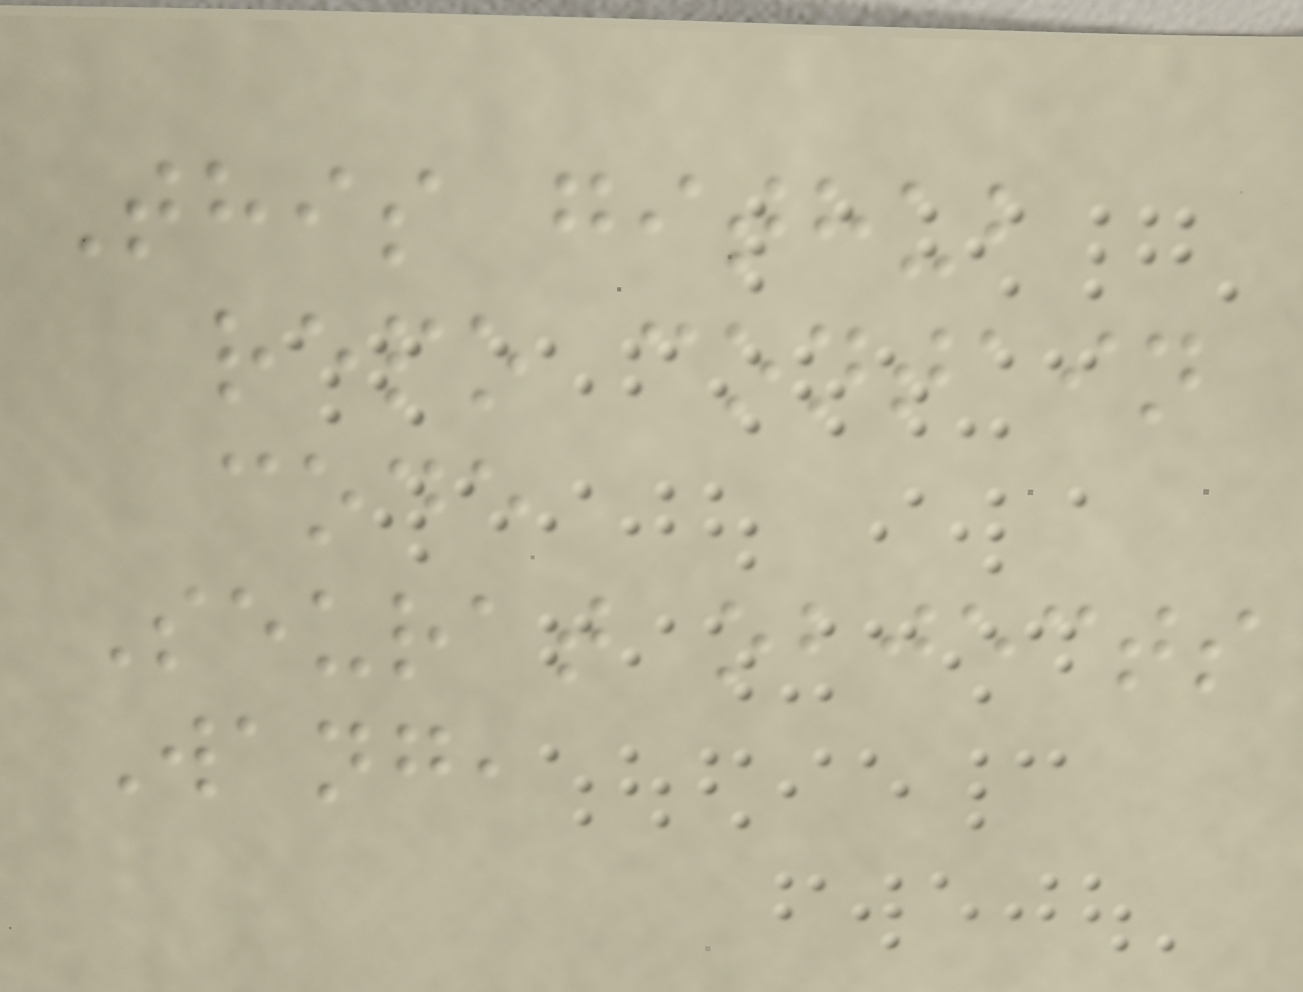This github
repo contain
code
Seurat objects
Wang,
